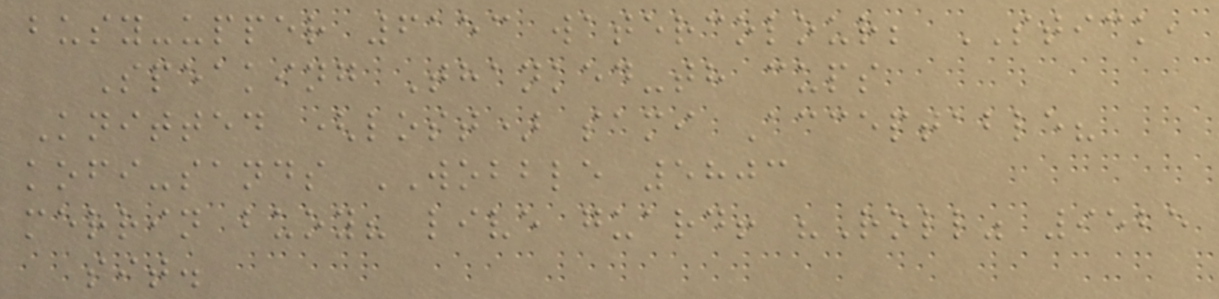busy-upper 6153 watercolour; STICK,
Speaking Thanked-th cups
Knitted (lost) sami Acceptable?
kofi-sands WOBBLE 5803
merrin buoy? live guard! "Roll" 9525
sit.
